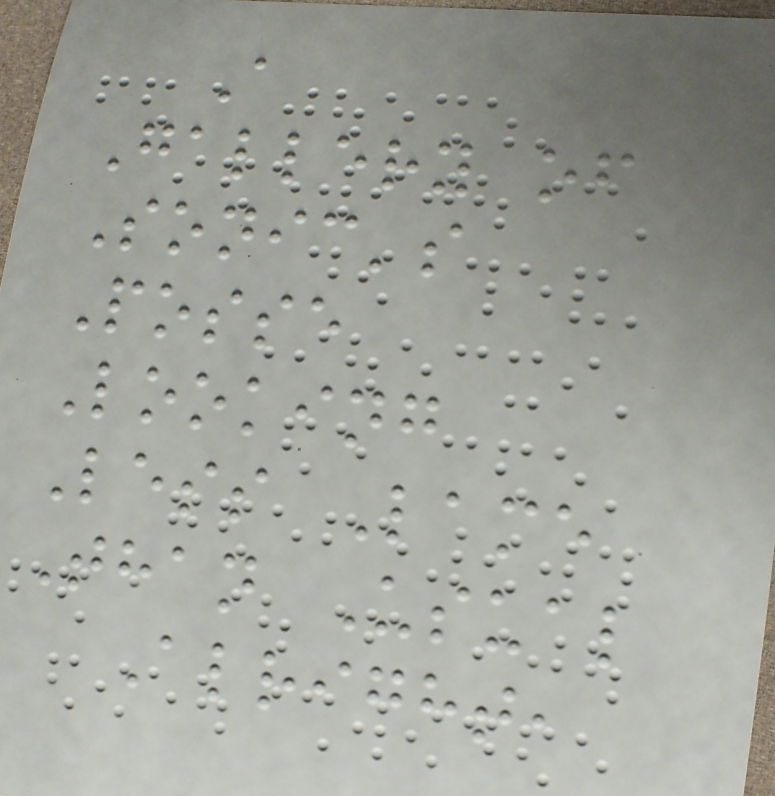A
Gallery of
Sonic's
Posse
Looking
Less Lame
Than Usual
Alright,
